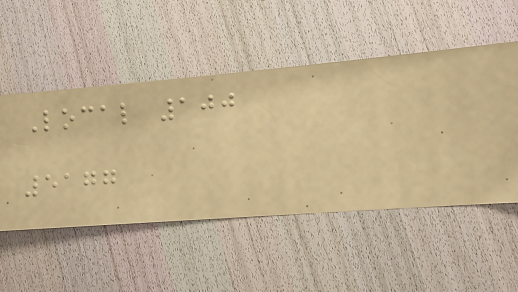Local 100
5177
